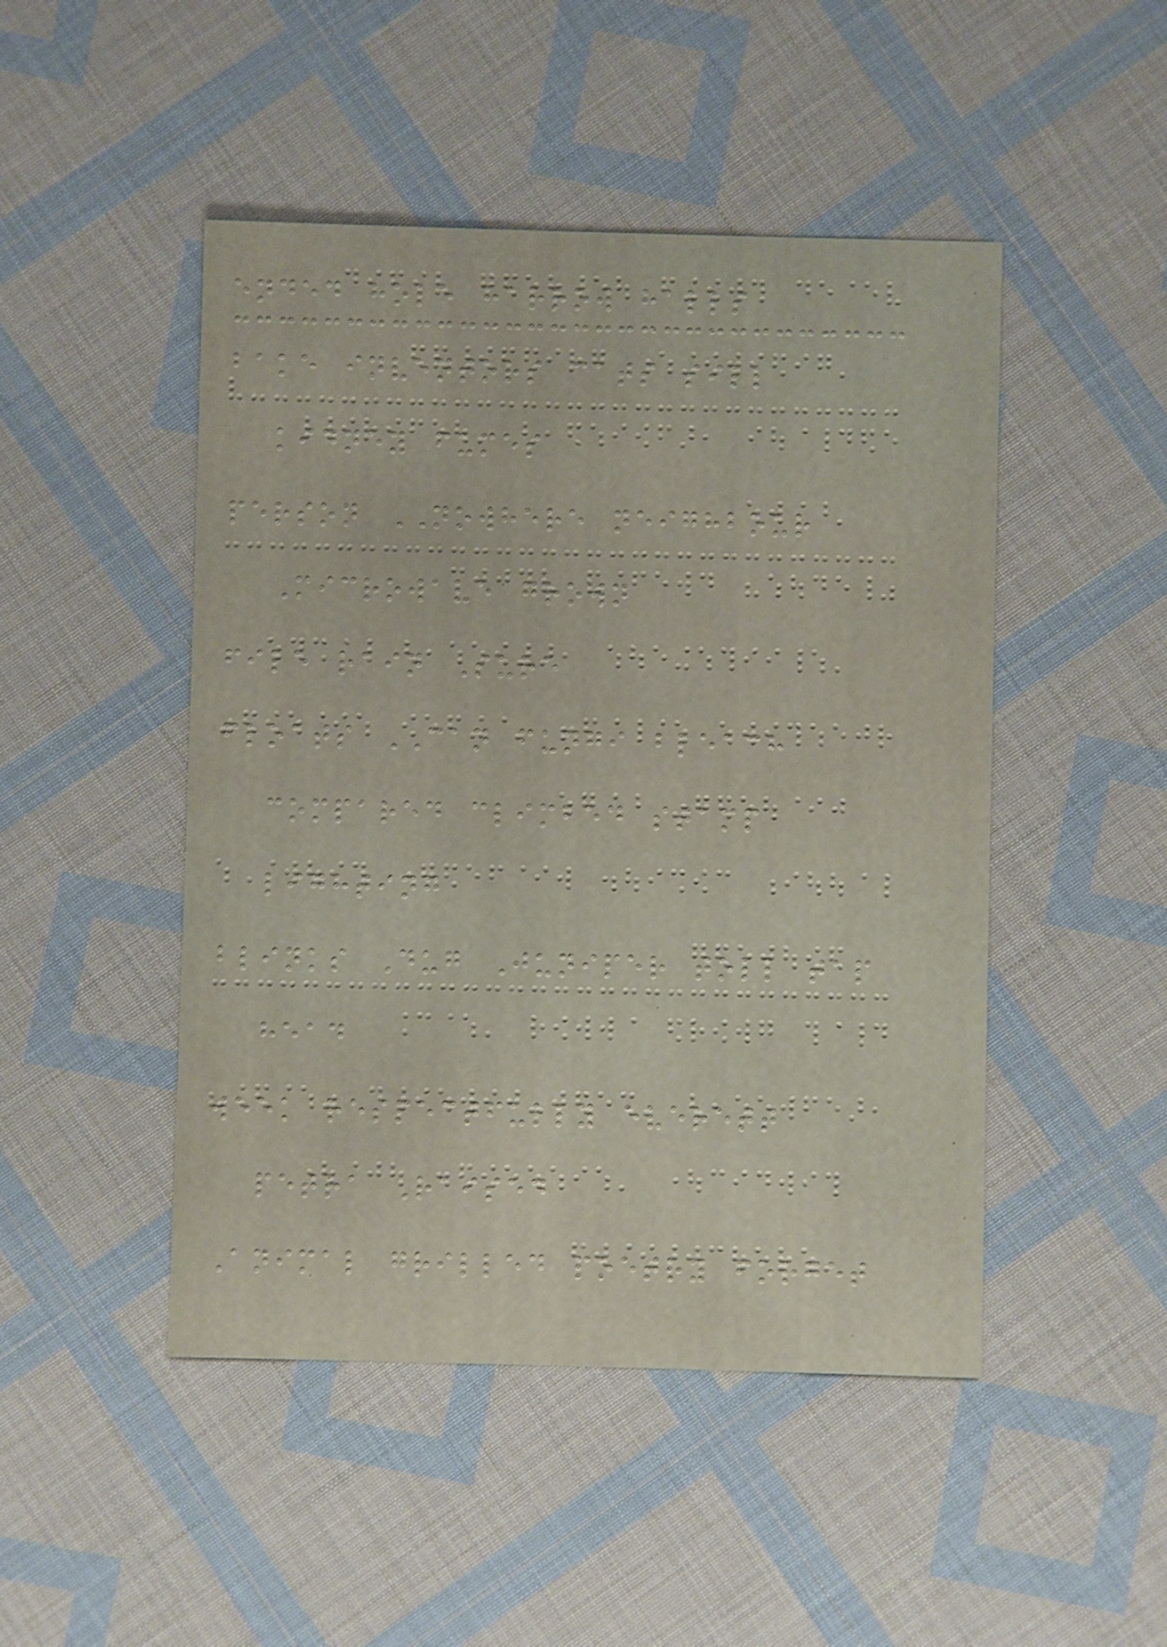ended hole harrow halls
bake inventors cats sill
kidney fumes
person NOWHERE neighbour
Microwave grown
file rain Sure
floats CAN fungi bleach
compared climbed stamp
lighting
blinks Dug Juniper toll tap
head
week respectfully everett
petra Raised
Animal grilled poetry forget
